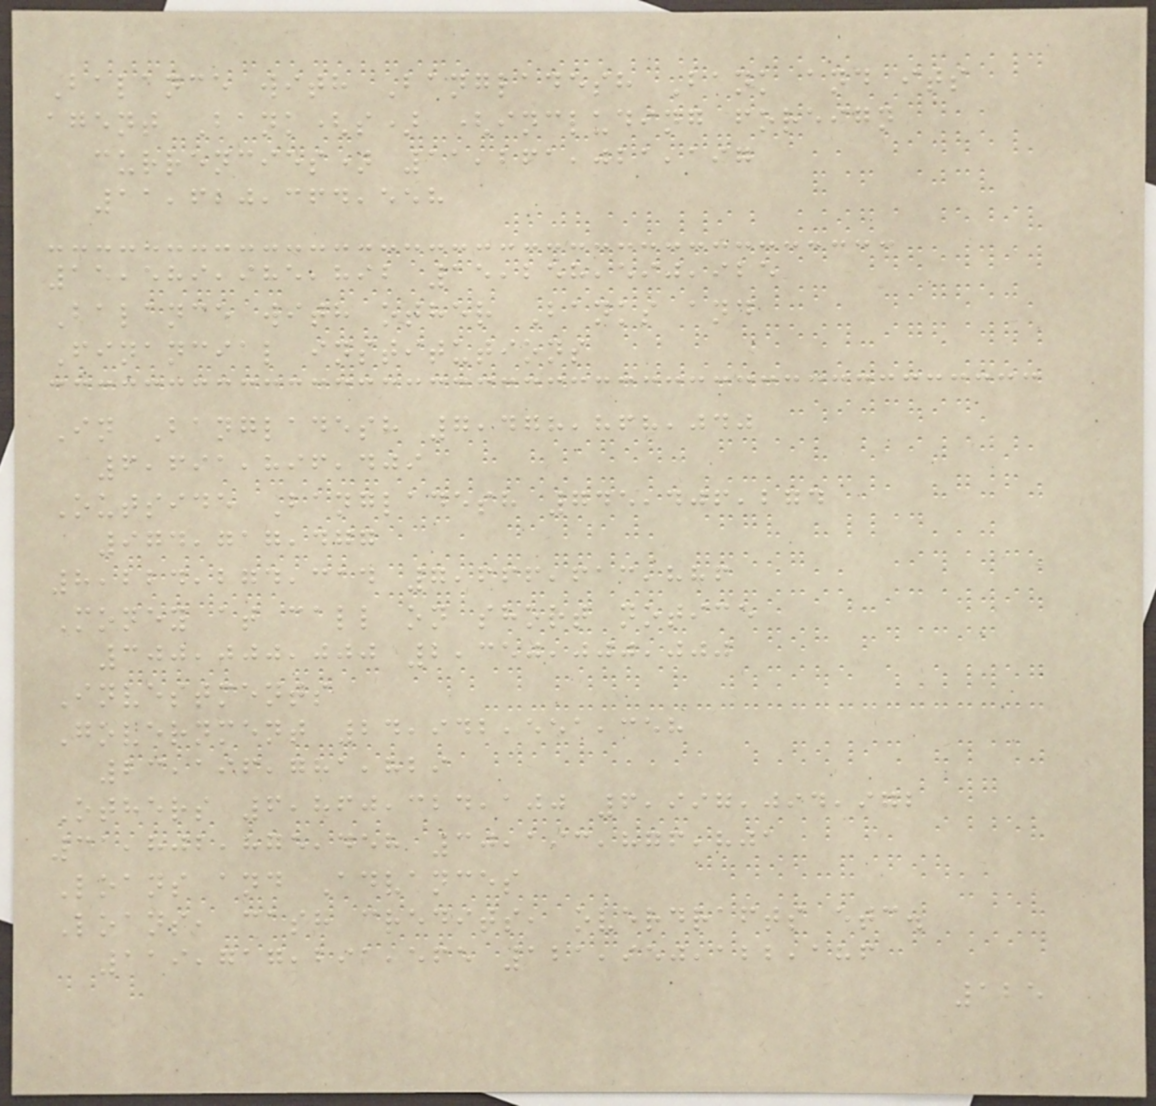Balance with Bangladesh Bank and its
agent Bank(s) (including foreign
currencies) 11,261,021,197
11,620,364,558
15,589,985,892 15,258,590,925
Balance with other Banks and
Financial institutions
In Bangladesh 7,478,868,040
6,691,896,409
Outside Bangladesh 745,406,274
974,717,477
8,224,274,314 7,666,613,886
Money at call on short notice
300,000,000 2,350,000,000
Investments
Government 24,942,551,358
23,196,781,829
Others 6,860,324,100 6,997,094,972
31,802,875,458 30,193,876,801
Loans and Advances
Loans, cash credits, overdrafts etc.
119,717,291,565 121,950,122,186
125
